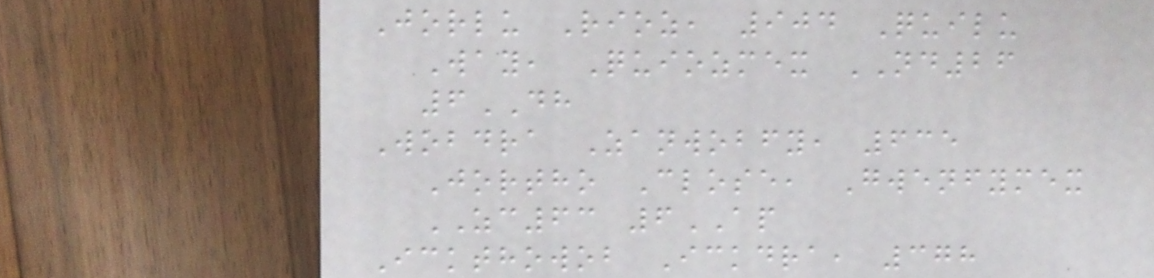Jorlu Rioz, 904 Quilu
Way, Quiozmex ND26
6DH
Wobdra Zanwobfy, 635
Jortho Close, Gwenfymex
ZC63 6AP
Ickthowob Ickdra, 378
